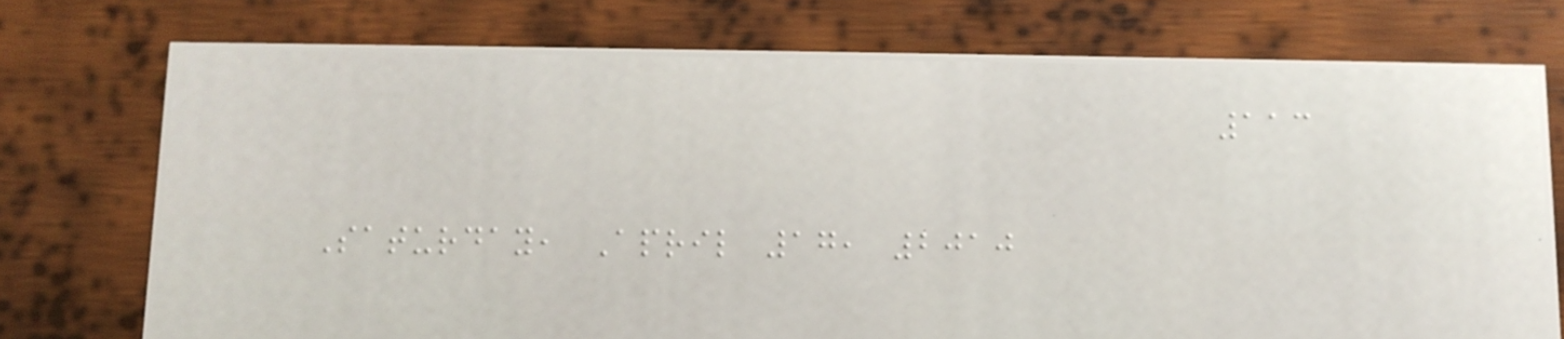113
Saturday, April 17, 2010
